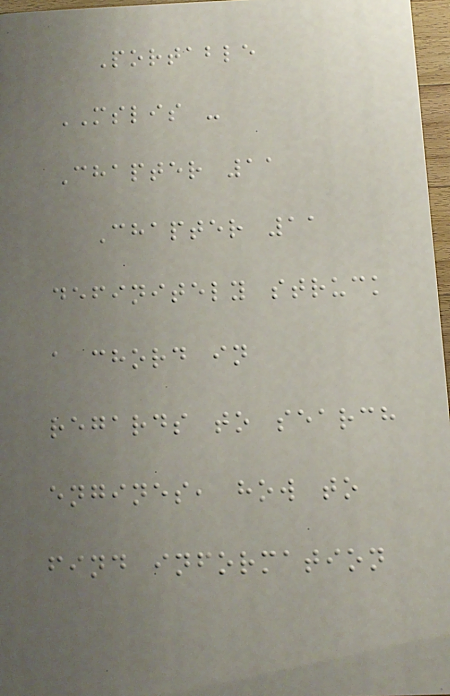Portable
MSLIS -
Chapter 11
Chapter 11
definitely struck
a chord in
regards to search
engines, how to
find information
